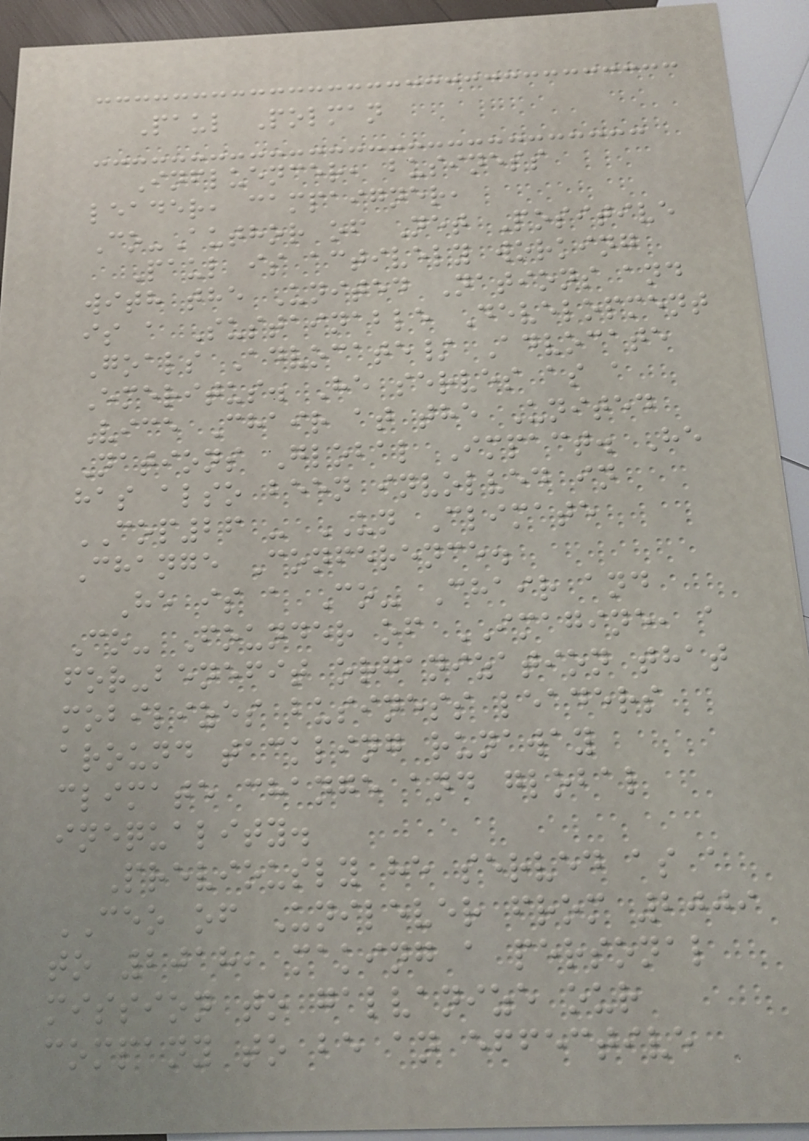Paul Polman
Influencer, business
leader, campaigner,
Co-Author of Net Positive
Paul is actively working
with the United Nations and
is a Sustainable Development
Goals Advocate/ Advocate
Emeritus. He serves as a
Vice Chair at the United
Nations Global Impact. He
has also been involved in
COP26 - UN Climate
Change Conference.
He is a Co- Chair and
Co- Founder of IMAGINE, a
for-benefit organization that
mobilizes business leaders
around tackling runaway
climate change and global
inequality.
Previously he served as a
CEO of Unilever from 2009
to 2018, making a personal
mission to galvanize our
company to be an effective
